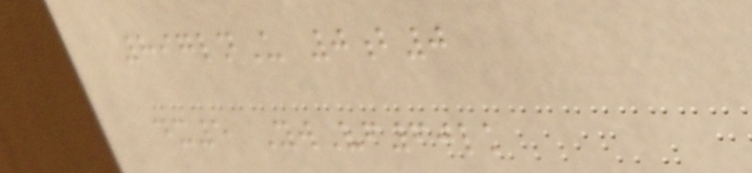897lnU 0b0
dx5 YwVf60lk
